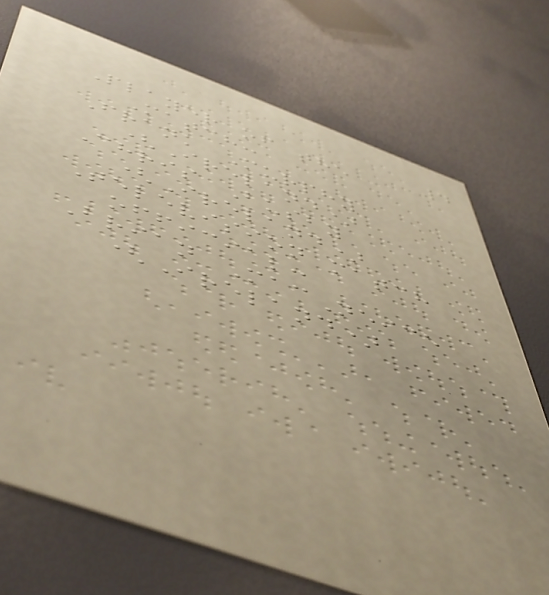4
Player of the
Match:
Frank Murphy
(Ireland)
Chris Busby
(Ireland)
Television match
official:
Brian MacNeice
(Ireland)
